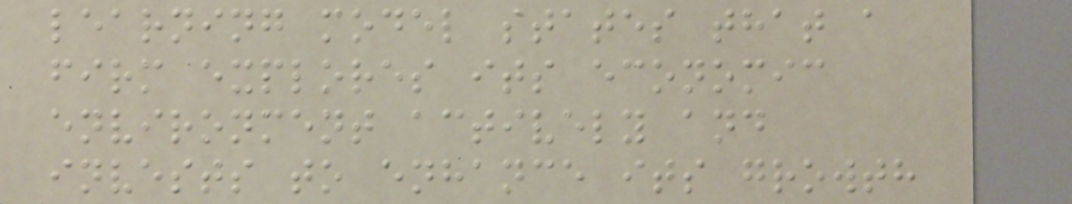learning model states that a
firm explores its economic
environment actively and
invests to enhance its growth
